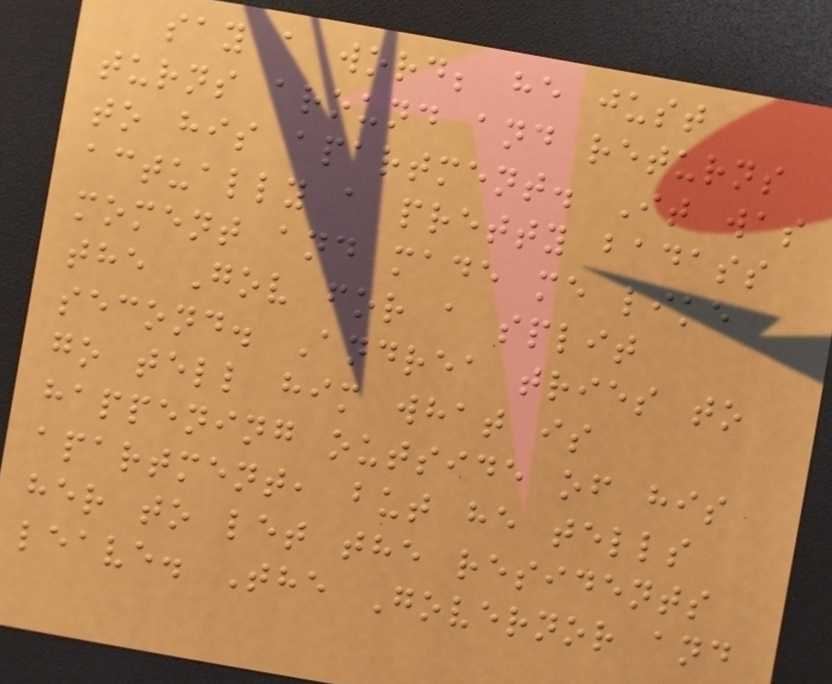say a word; he just
turns around and returns
to his apartment. It was
actually a pretty badass
moment and made me like
the Gov for a split
second. Andrea tries to
go tell him what is
happening outside of his
apartment, but he tells
her to let the residents
leave. The Governor and
